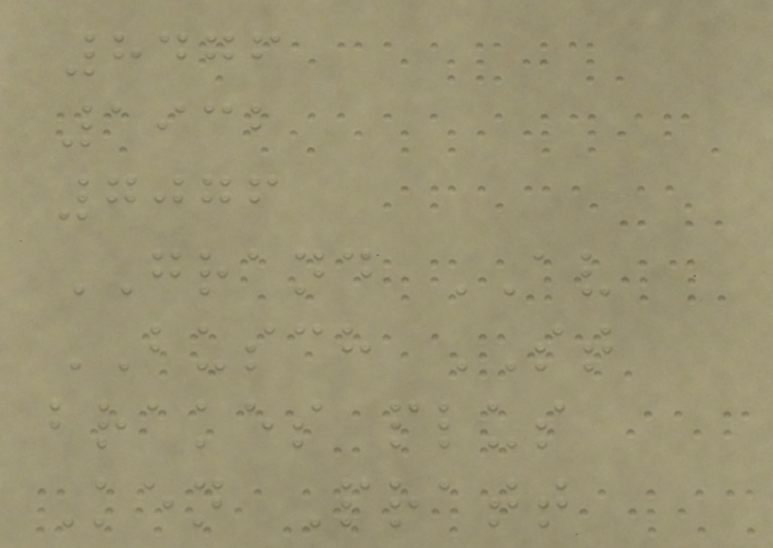8476
1932
7076
GRAND AV
BUSCH ST
brakes plus
Ken Pratt
